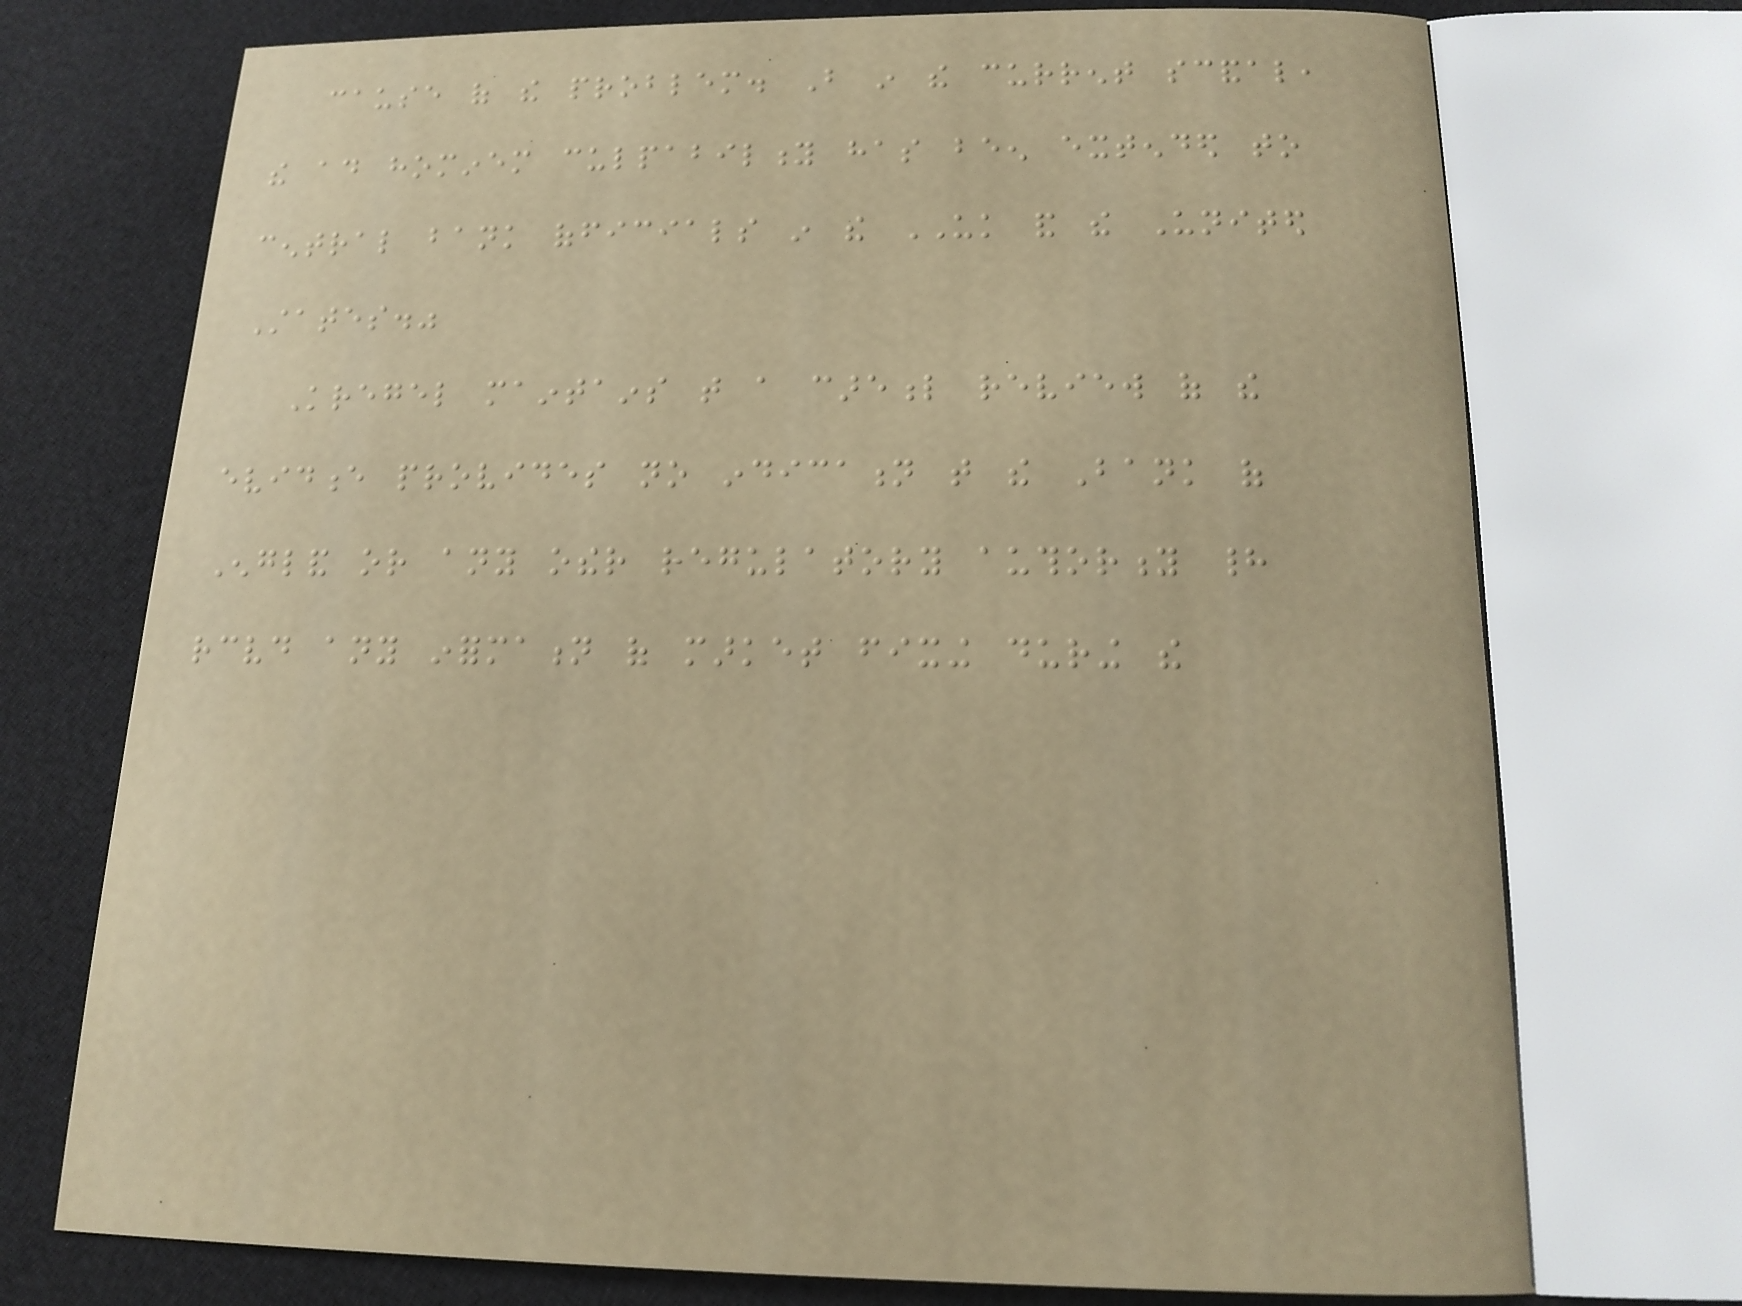cause of the problem. But in the current scandal,
the ad hominem culpability has been extended to
central bank officials in the UK and the United
States."
Kregel maintains that a careful review of the
evidence provides no indication that the Bank of
England or any other regulatory authority had
received any information of market fixing during the
